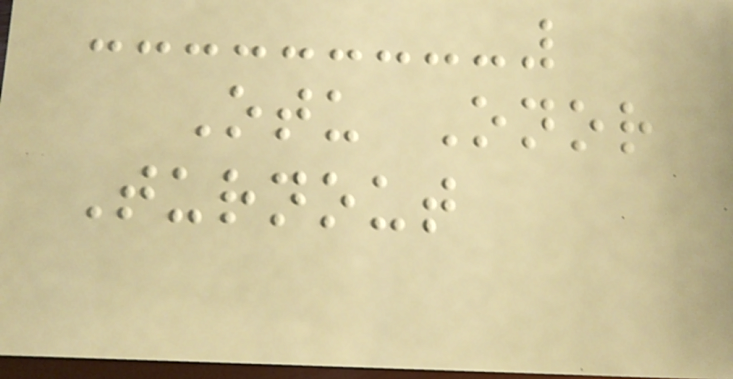Otu Onor
Turnout
